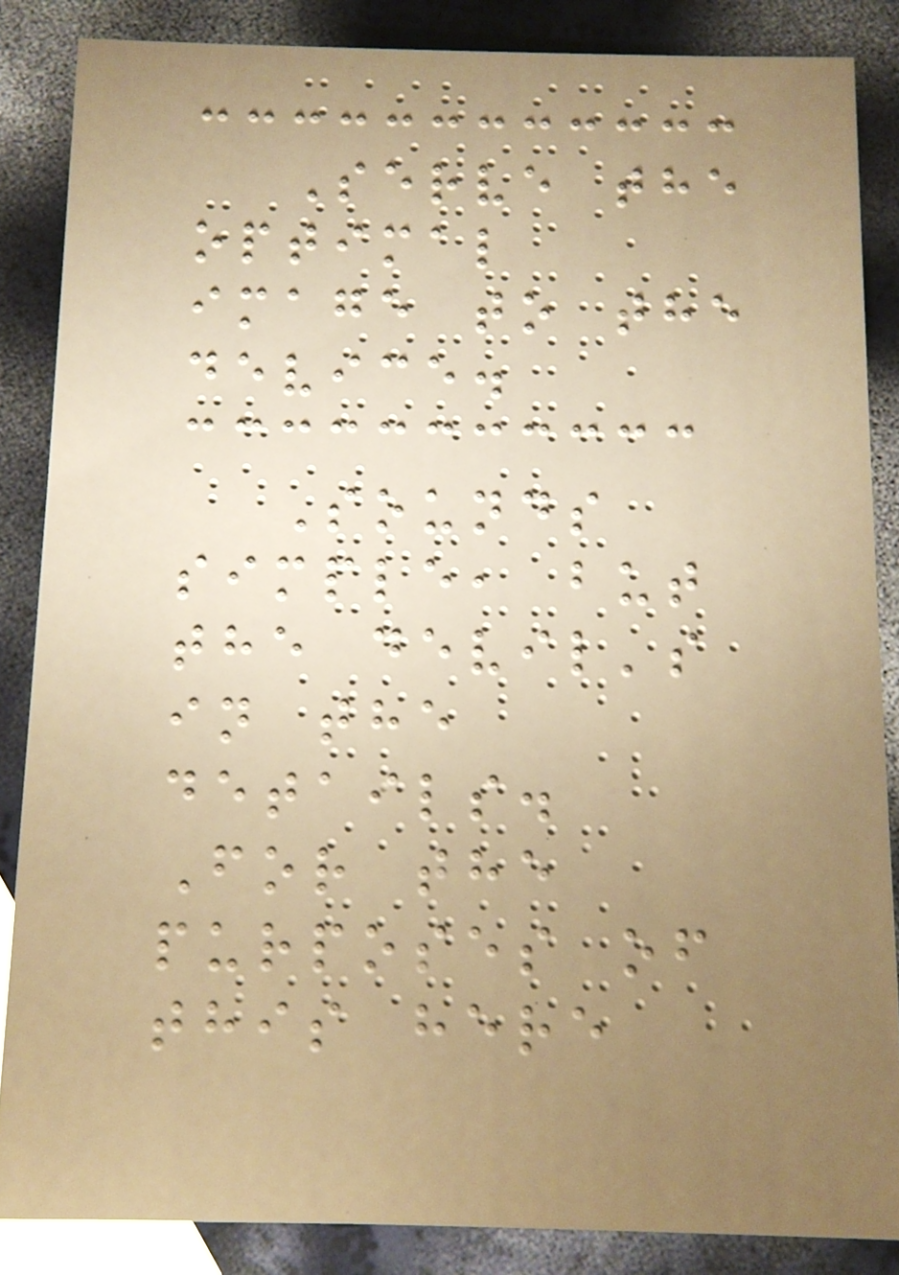Serve the
optimal
image to the
device.
Sounds
simple, but
the devil's
in the
details.
For the
purposes of
this here
